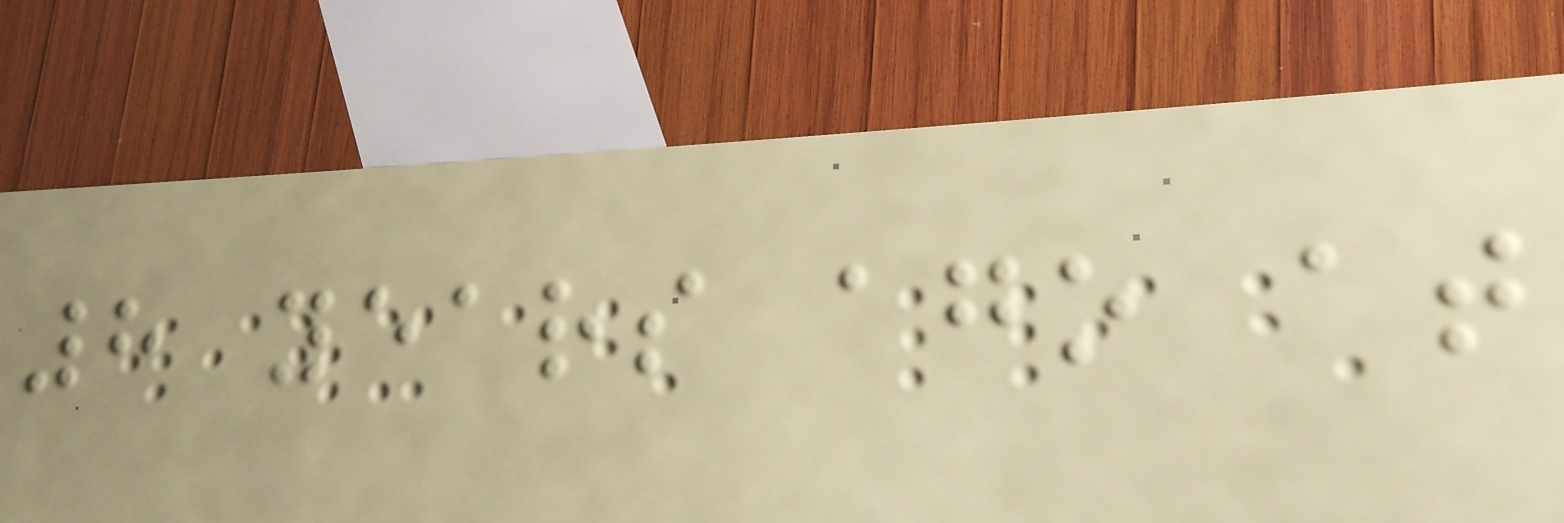8 years ago at
